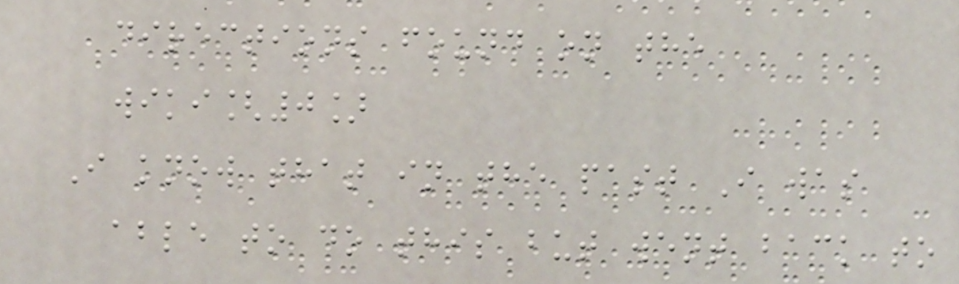directions found on the
wiki[0]
I know that in the past I was
able to do this but went back to
